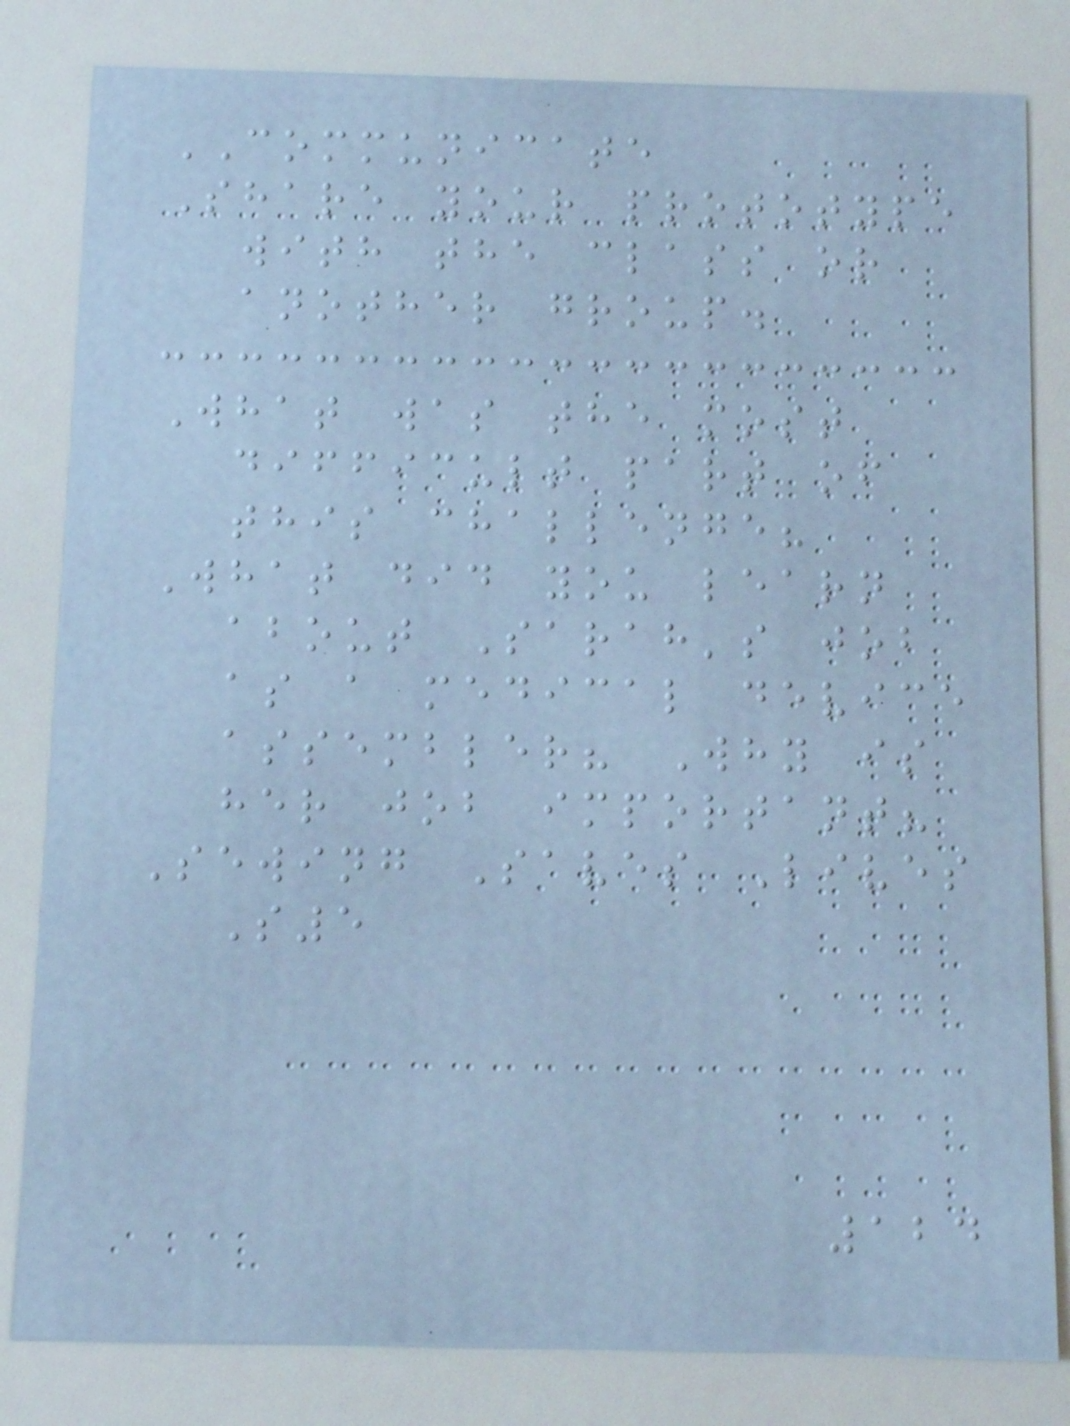COMMUNICATE
Share your prototype
with the class or
another group.
What was the most
difficult part of
this challenge?
What did you learn
about Sarah's job
as a medical device
assembler? Why is
her job important?
Sewing Saves Lives
S5
124
